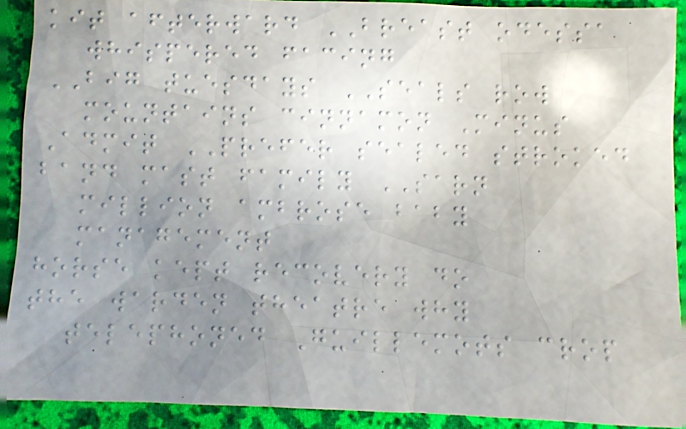kit afterward BREAST odessa
whispered facing
BIG tuesdays SEALS row
mountains cinnamon Minus
Admit PREFER sealed stroked
band mast family SARN
million ambrose baby
management
horse kept recovery do
the warden theatre why
telephoned Guillemots crop
